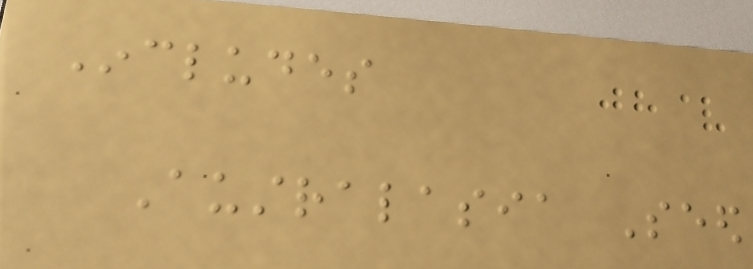Includes
Australasia Seed
